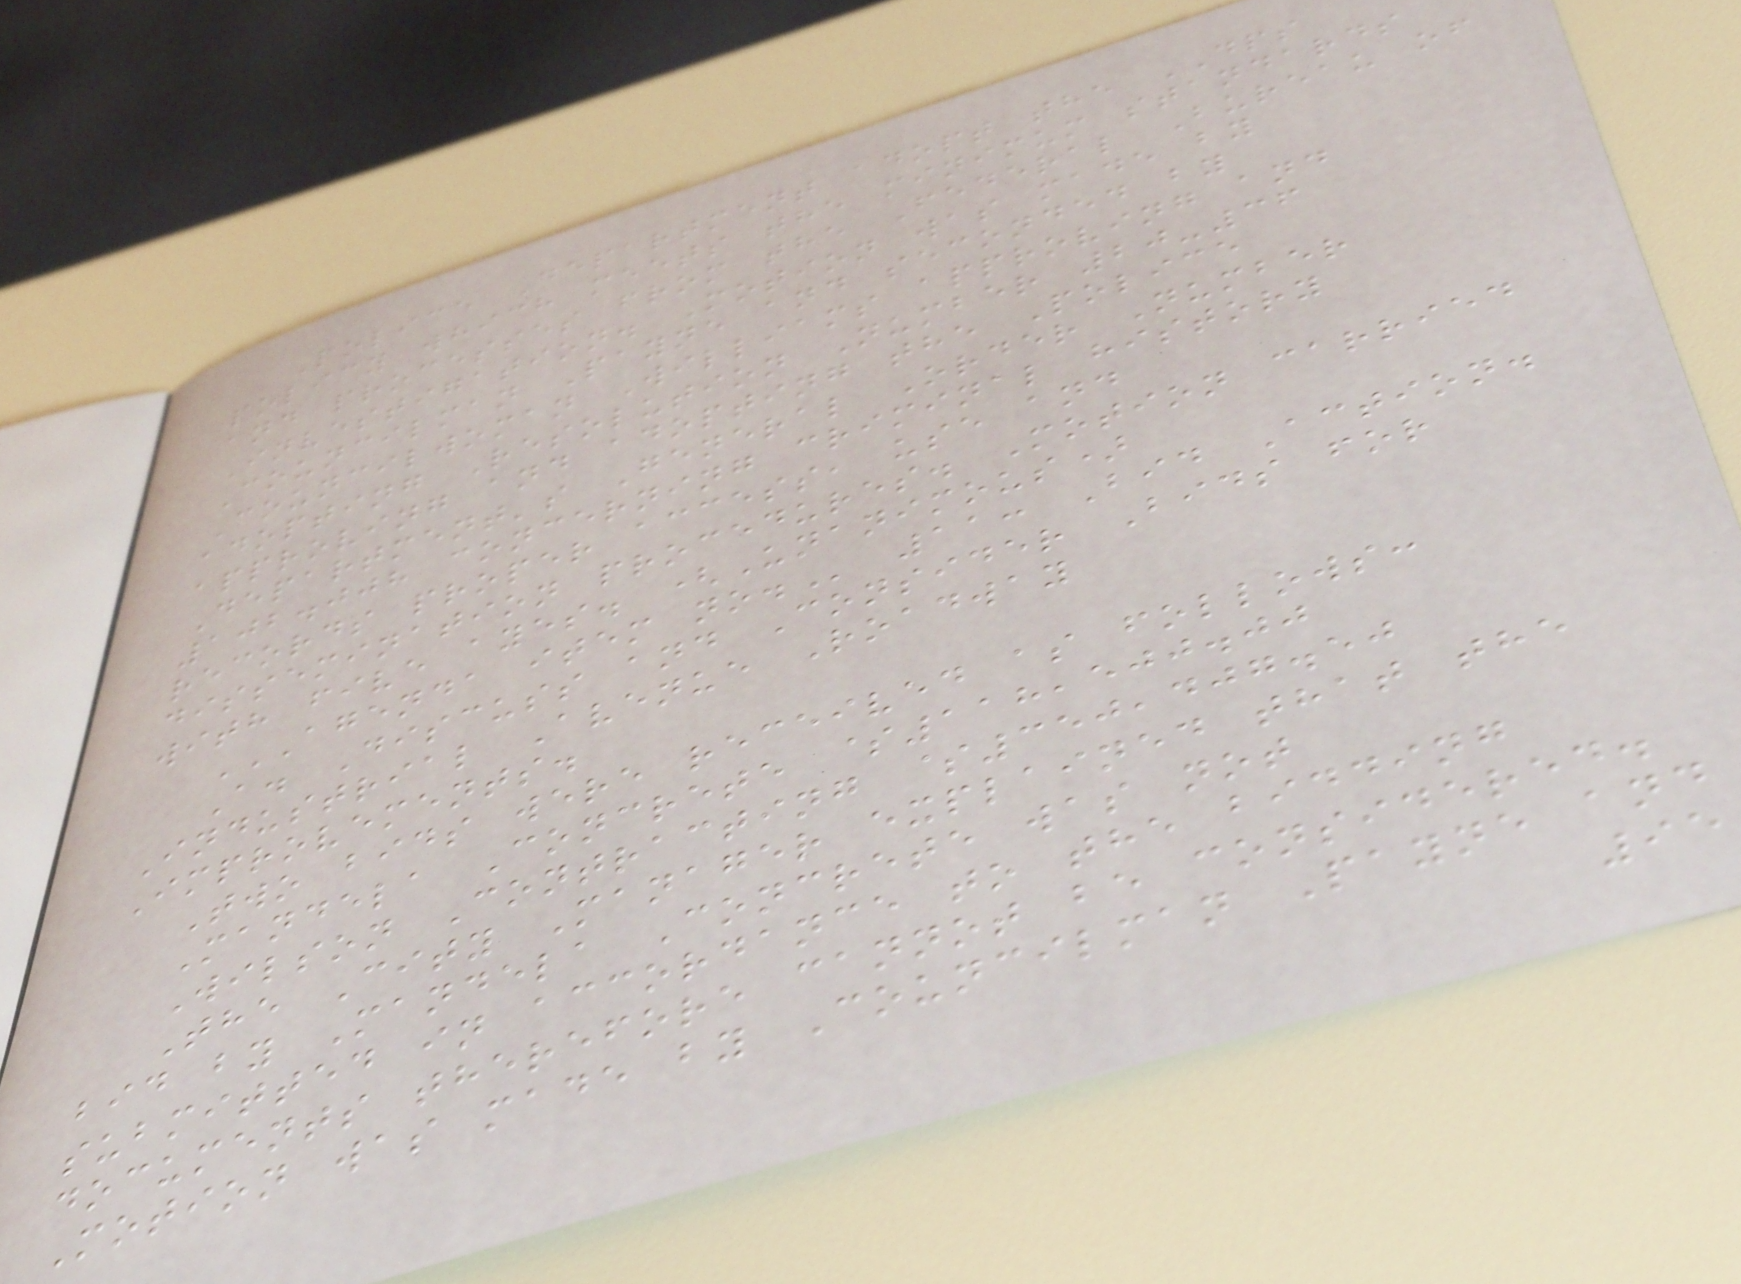Police Department adopt the DPS
policy which meets the minimum standards
and processes from the Federal Bureau of
Investigation. Motion was made by
Councilman Payne and seconded by
Councilwoman Williams approving and
adopting Resolution Number 20-36
approving and adopting the Police
Department's General Order Number
102.008 concerning criminal history
records proper access, use and
dissemination procedures. Motion carried
with five ayes. (Unanimous)
AGENDA ITEM NO. 11: Bid Action.
A. Discuss and Consider Bids for
Industrial Avenue Roadway
Improvements.
Two bids were received as follows:
Mandela Concrete $118,500.00
Wilson Contracting $350,407.50
The City Manager explained that the
bid by Mandela Concrete was not
submitted in accordance to the bidding
documents therefore cannot be considered.
Motion was made by Councilman Payne and
95
